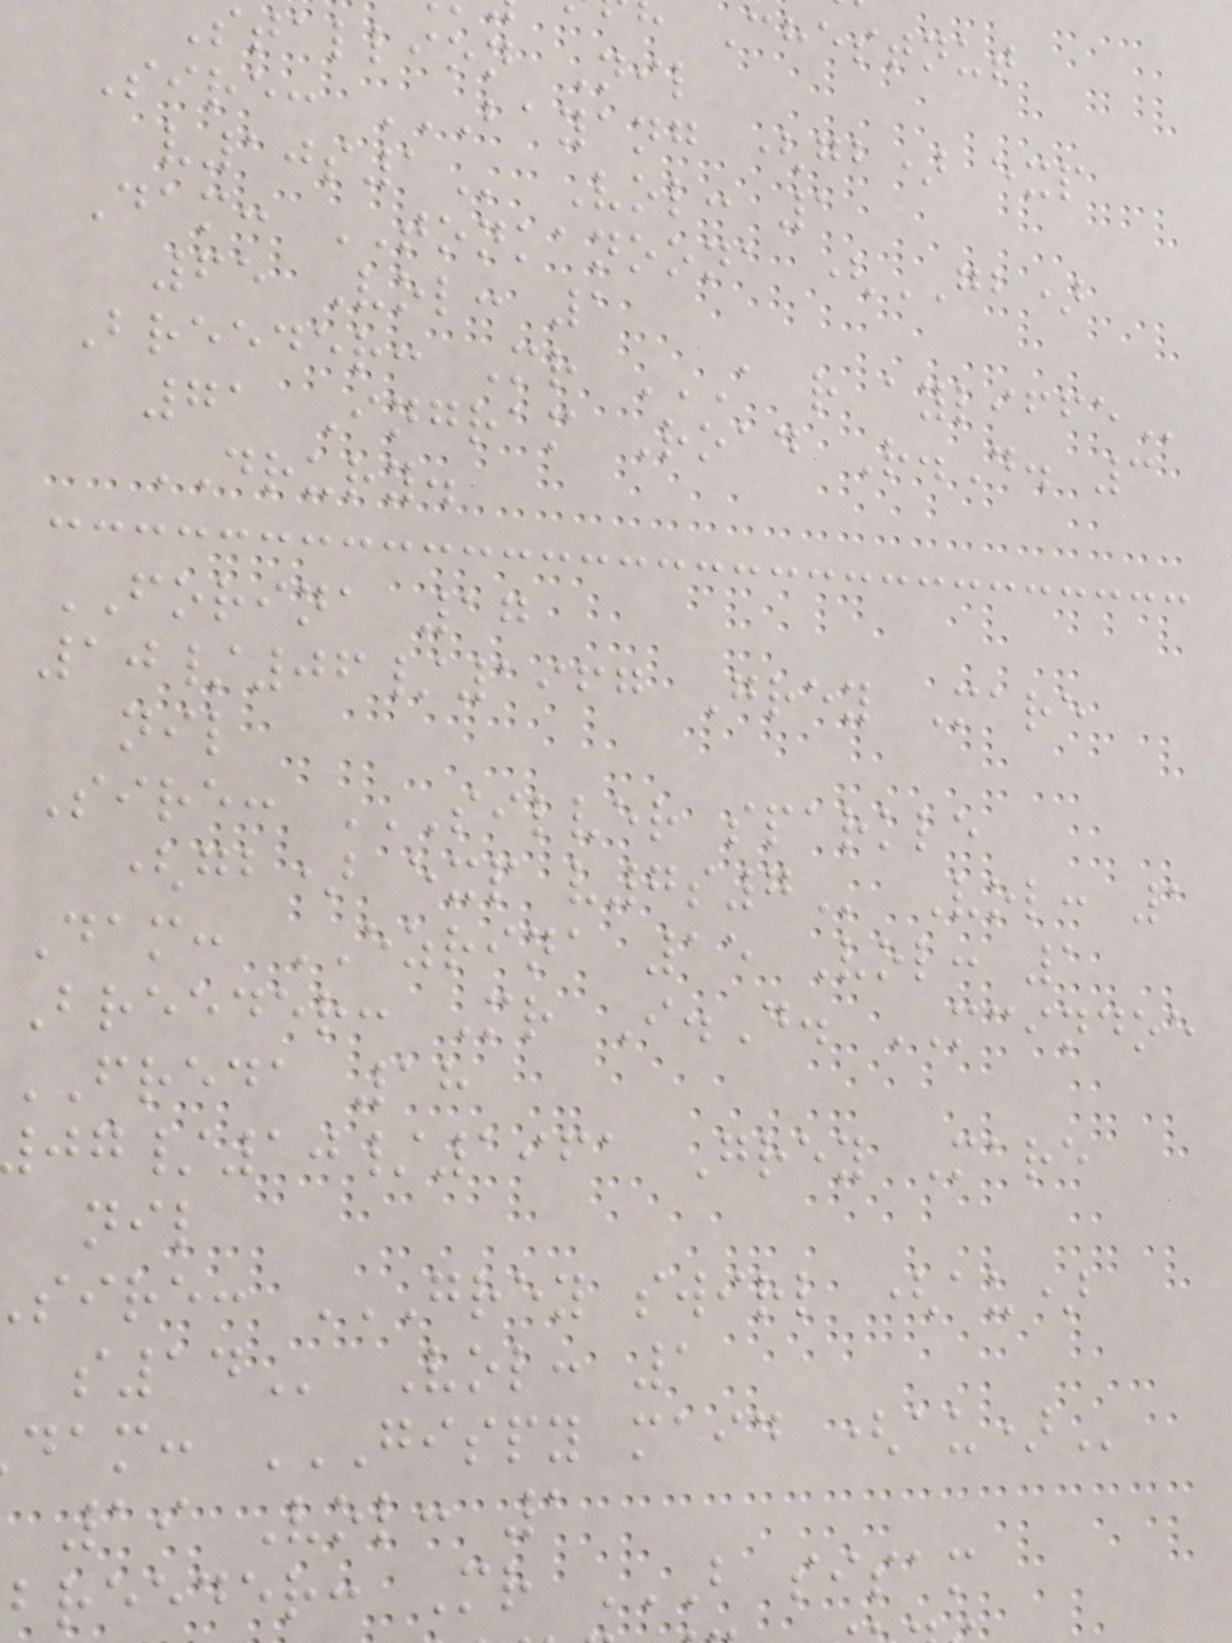Chestnut
stallion Nil
Sire: BAYANG (GB) EXP
Vol: 1
Dam: TONKANOONA (GB)
65 Vol: 1
Breeder: Mr A R AYLIFFE
71 Ingram Road R.D. 3
DRURY.
FORINA 17
10/06/1967 Grey Mare
nil
Sire: SILVER SPARKLE
(gb) exp
Dam: EZRINA 15 Vol: 1
Breeder: Mr I.D. MCINDOE
FREDA 18
/10/1961 Grey Mare
nil
Vol: 1
dam: GISPY MAID (AU)
19 Vol: 1
